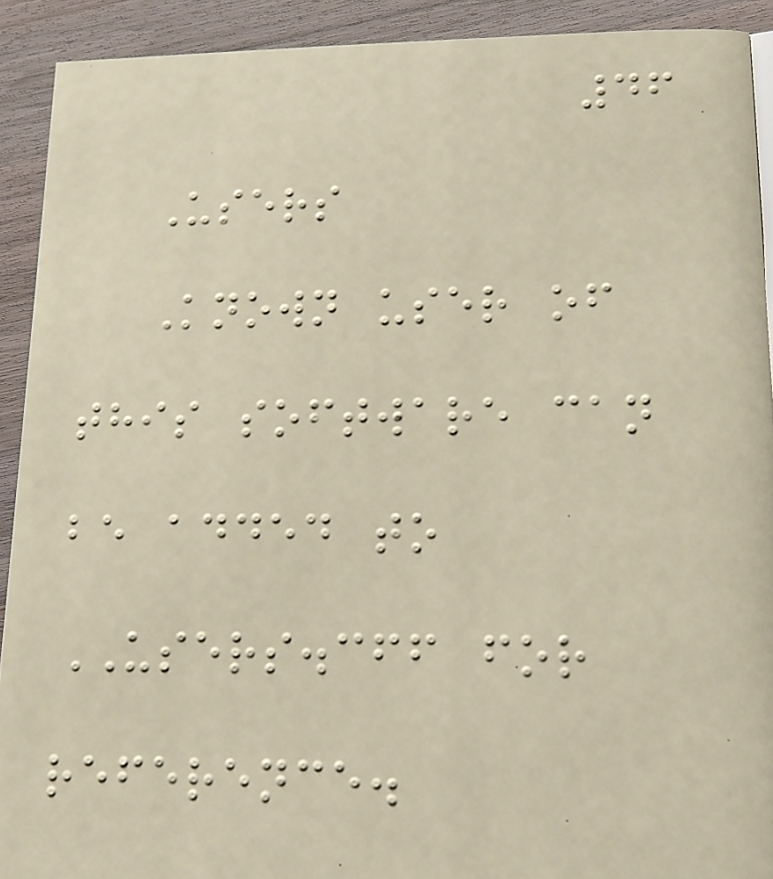46
Users
Known user of
this software can
be added to
USERS.cff for
reference.
